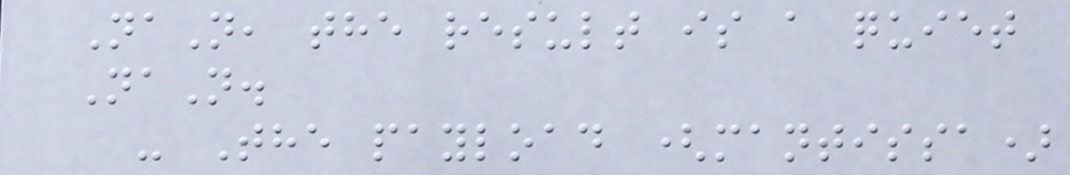NaN, the result is a quiet
NaN.
- The payload (mantissa)
